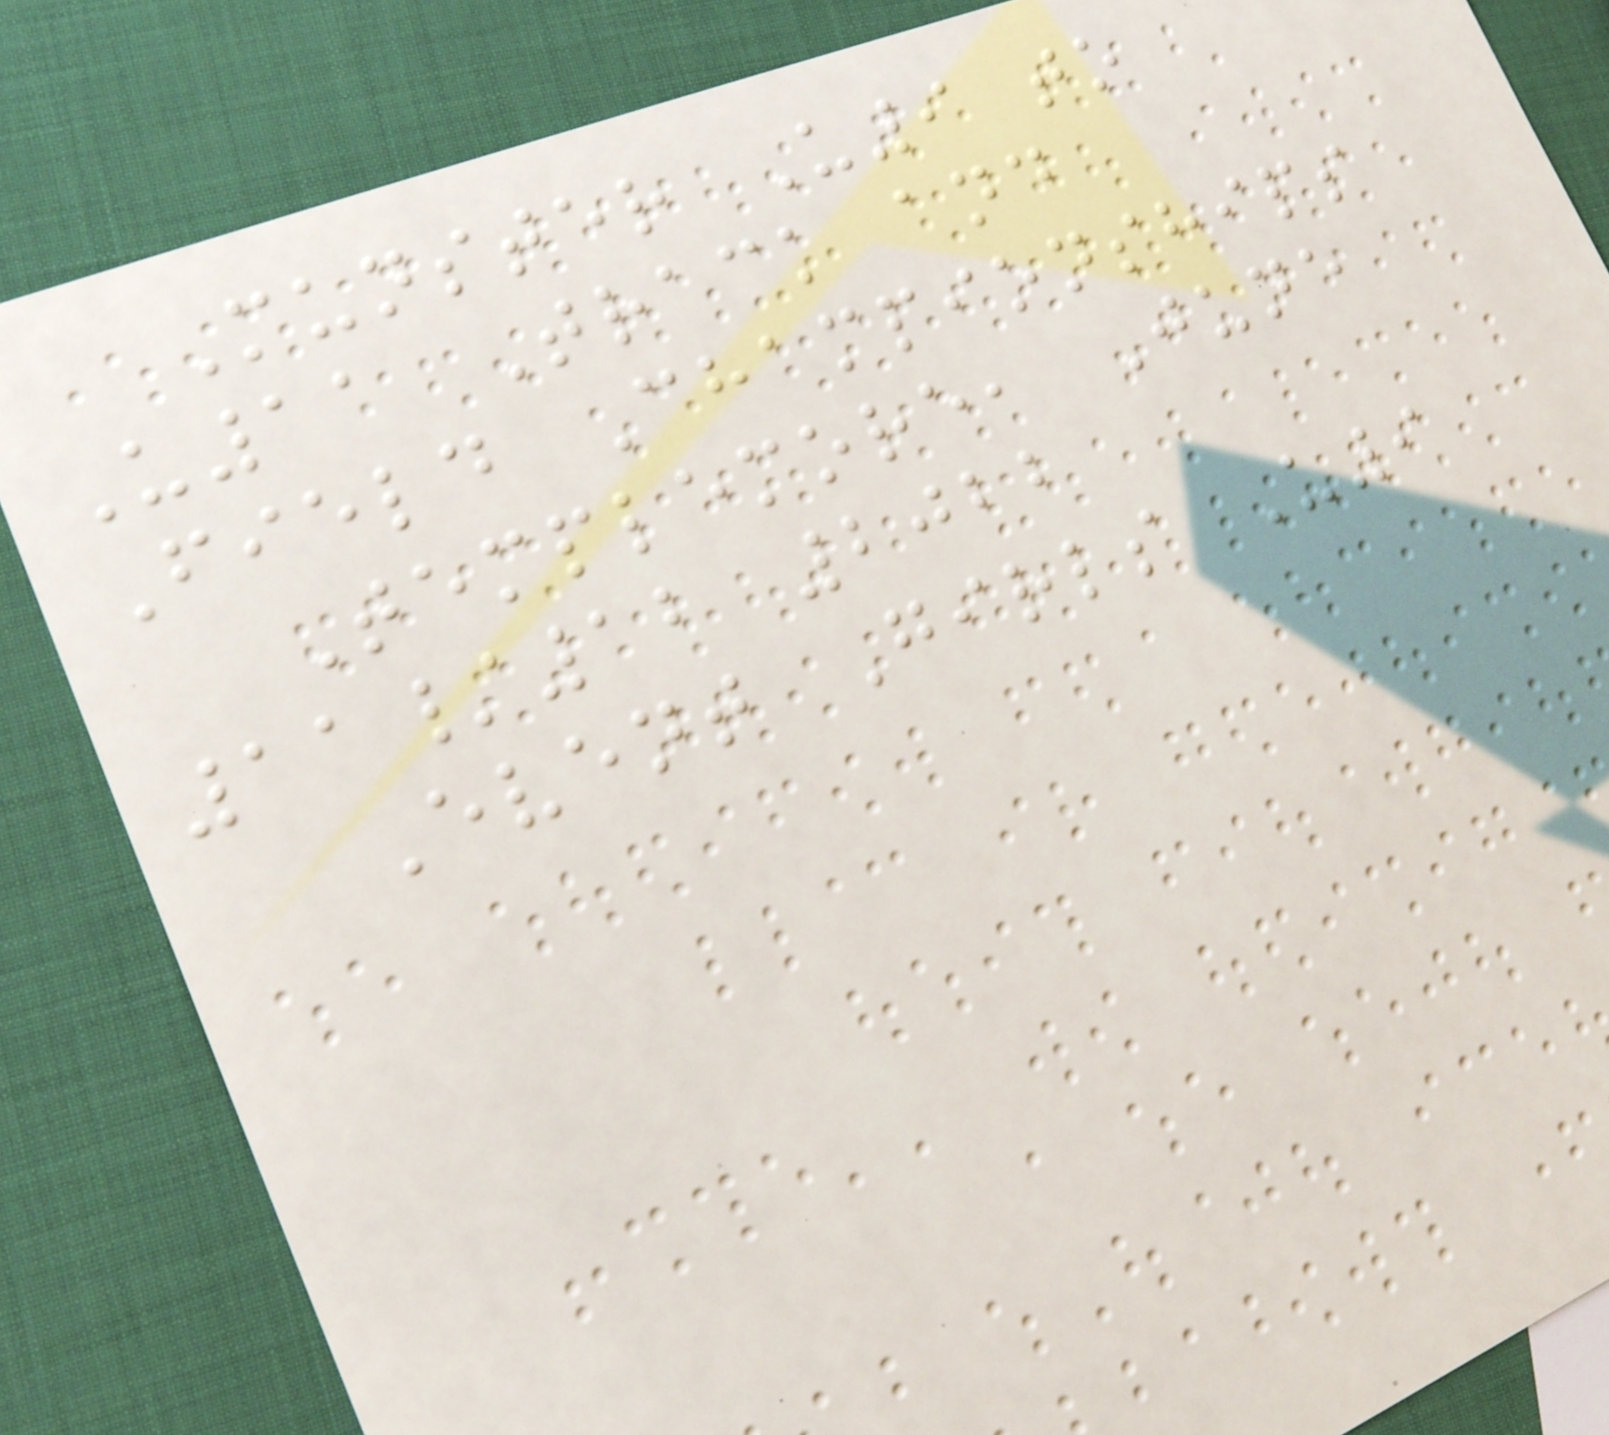Munster U9 to
U11 Track and
Field Championships
Templemore, June
11/12 2022
Event Girls U9
